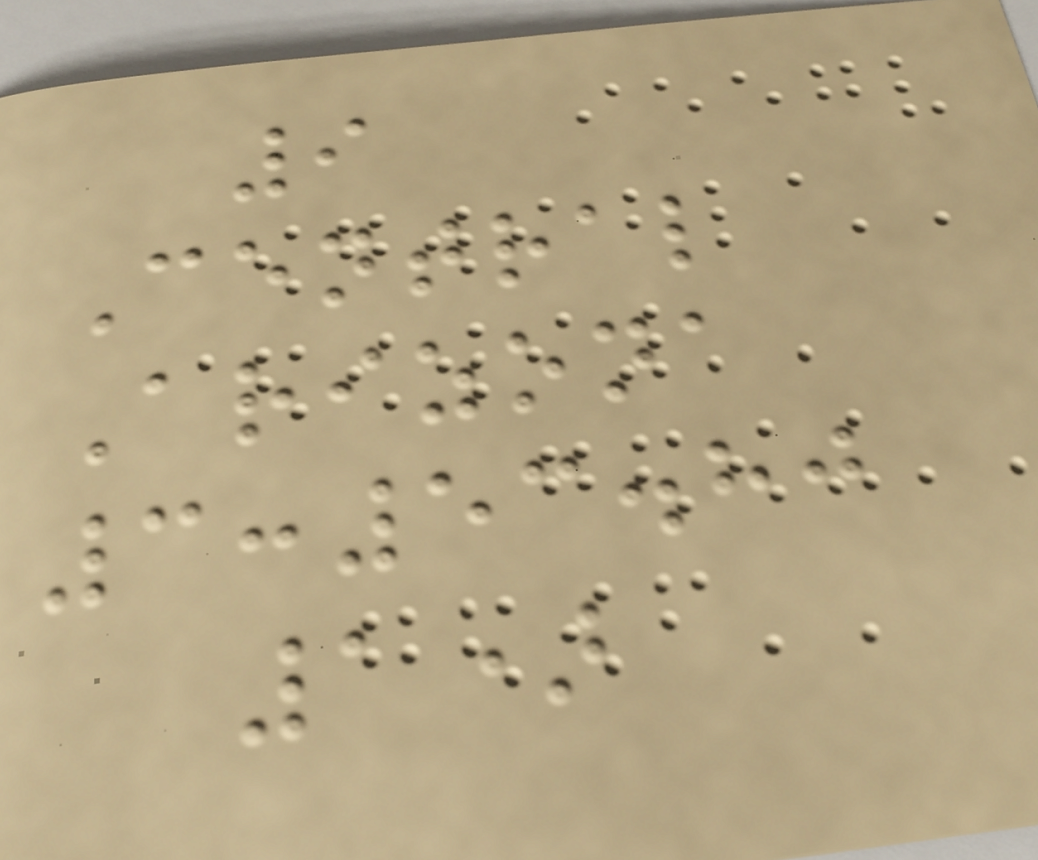9
Central
Arizona
3:53.80
1)
